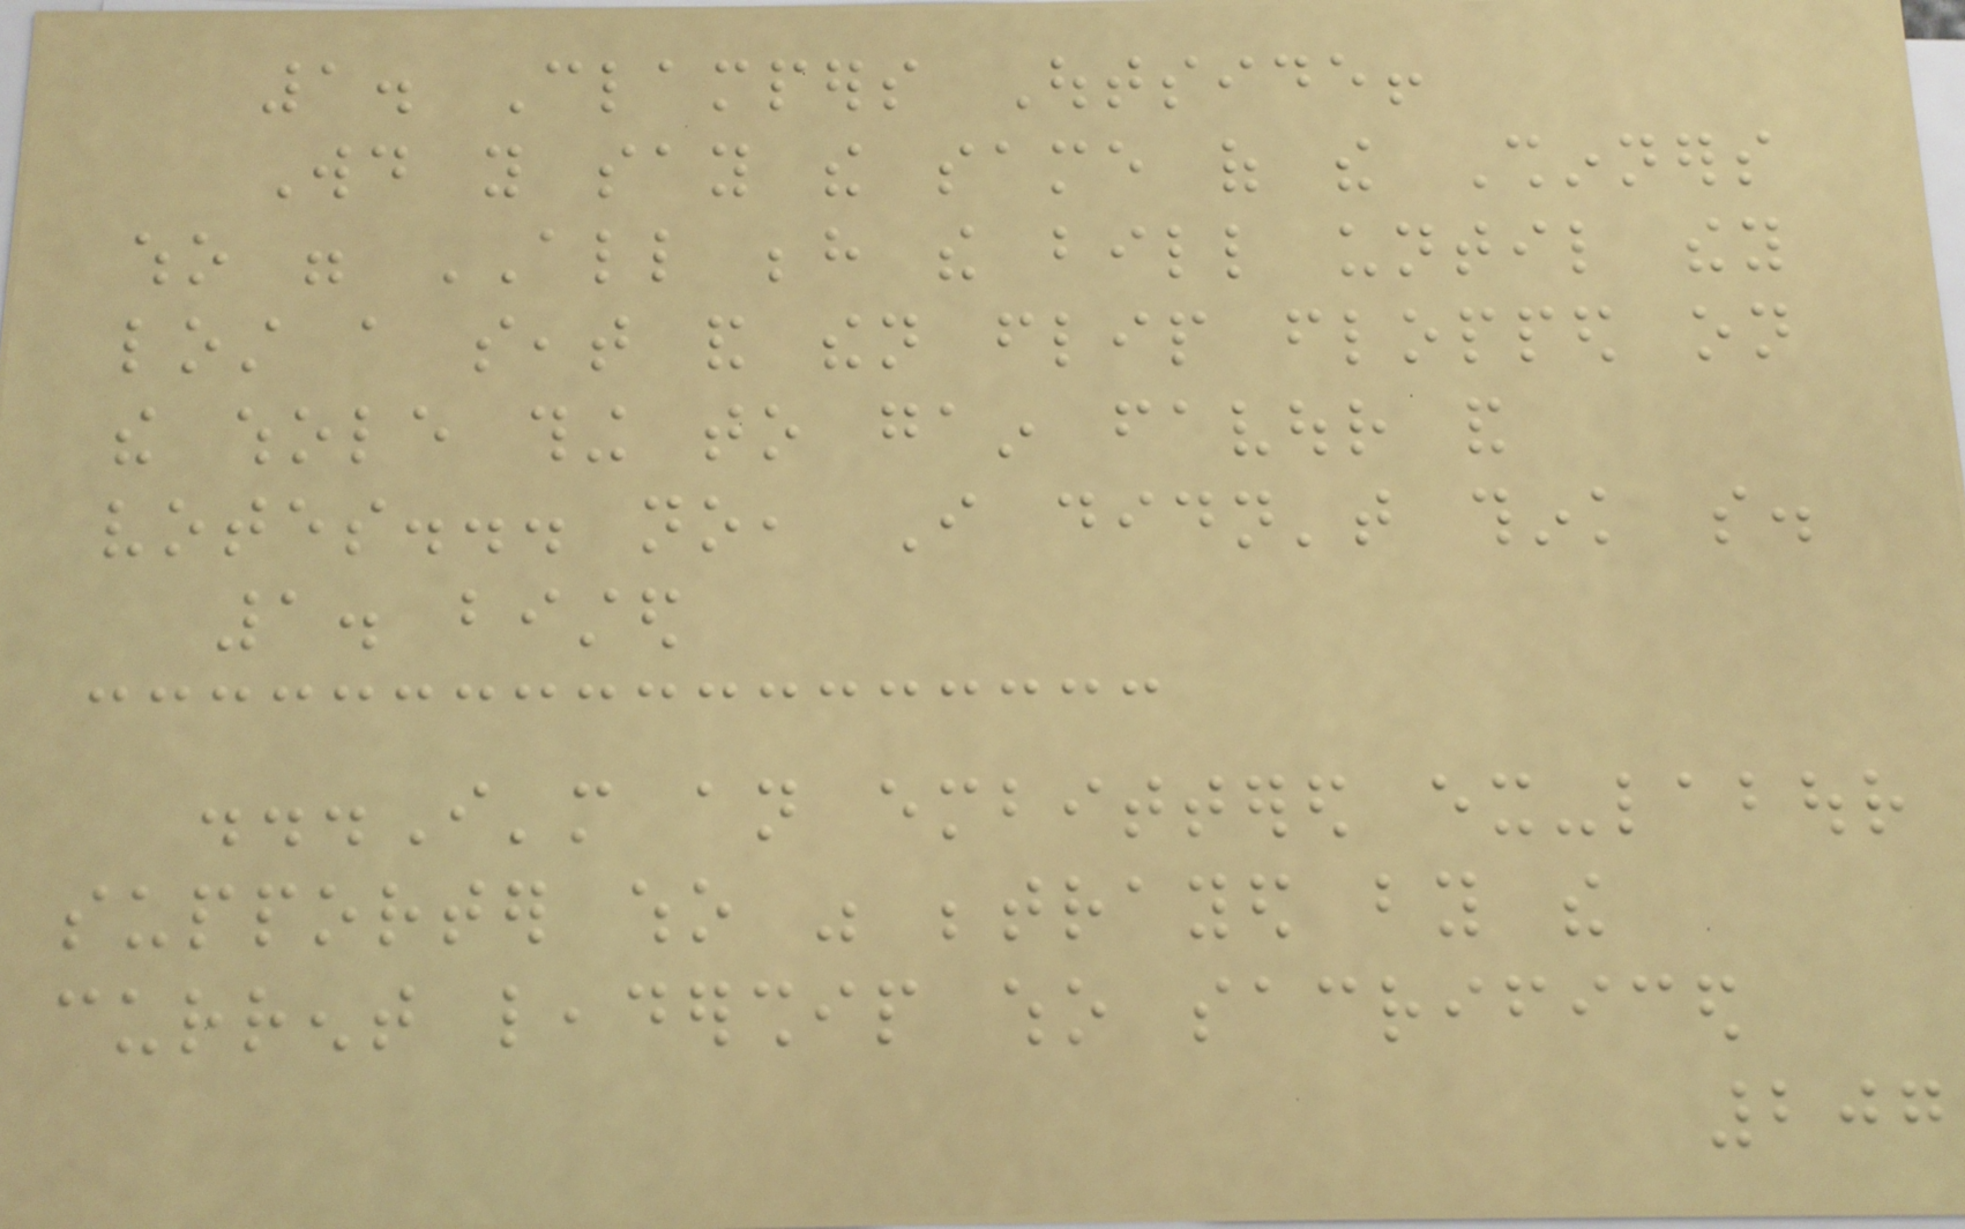1. Clampers Outside!
Would you say the same of the Shinners
who were ALL behind the bill until they
lost a seat and then flip flopped on
the whole thing to gain favour and
votes... no, I didn't think so.
1. bisted
...I'm an embittered ex-labour
supporter who was betrayed by the
current leadership who sacrificed
207
